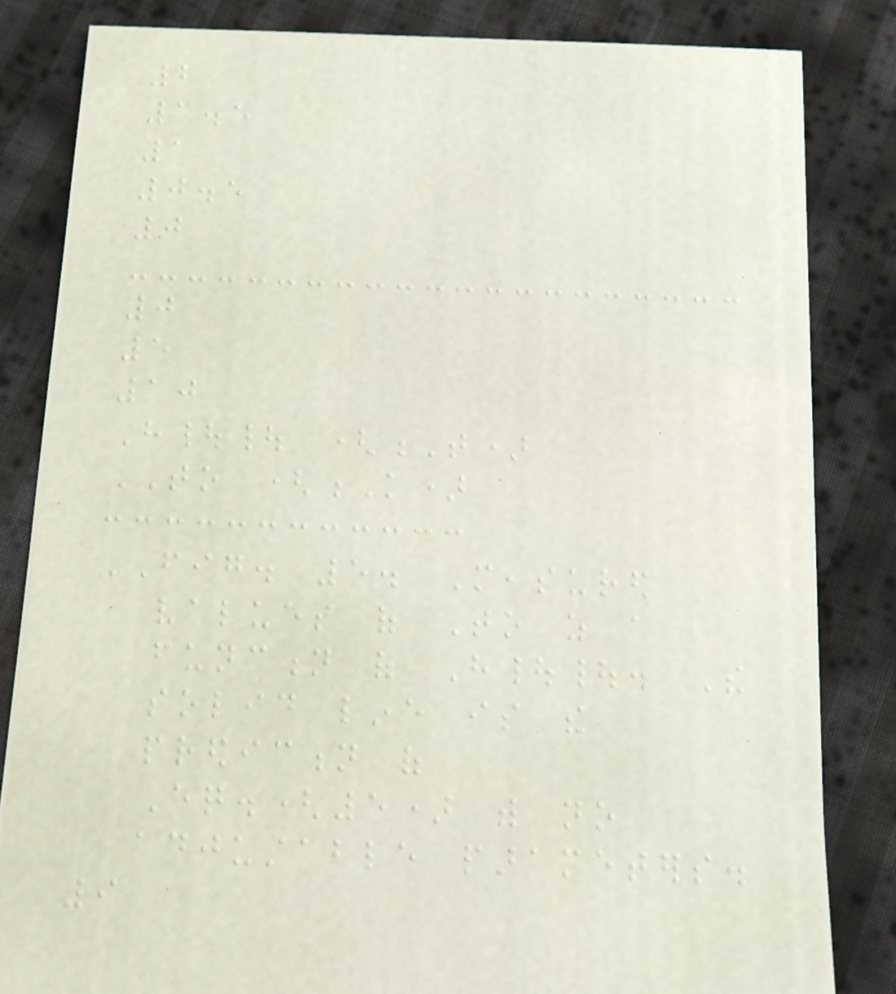2
1.5
1
0.5
0
0
5
10
H|| (T)
TO (K)
FIG. 5. Measured
values of To as a
function of H||. The
solid line is the
prediction of
Eq.(5) with no
adjustable parameters.
9
